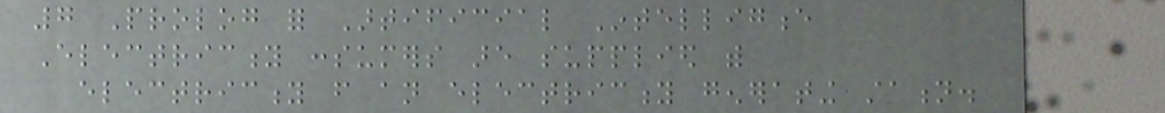7 Prolog for Artificial Intelligence
Electricity consumers are supplied with
electricity from an electricity generating station.
